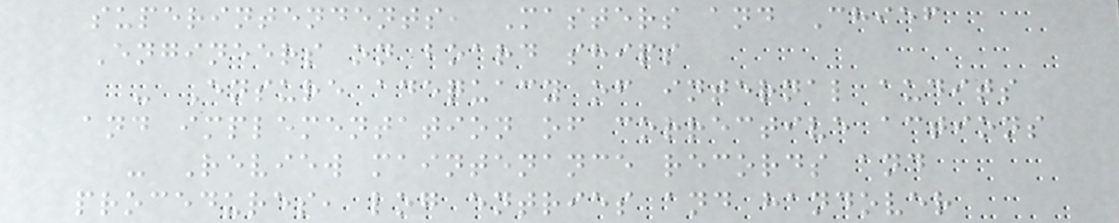superintendents, Masters and Chief
Engineers on board ships
- Ensure adequacy of internal audits
and implementation of corrective actions
- Review maintenance records and
procedures, log entries and handover
